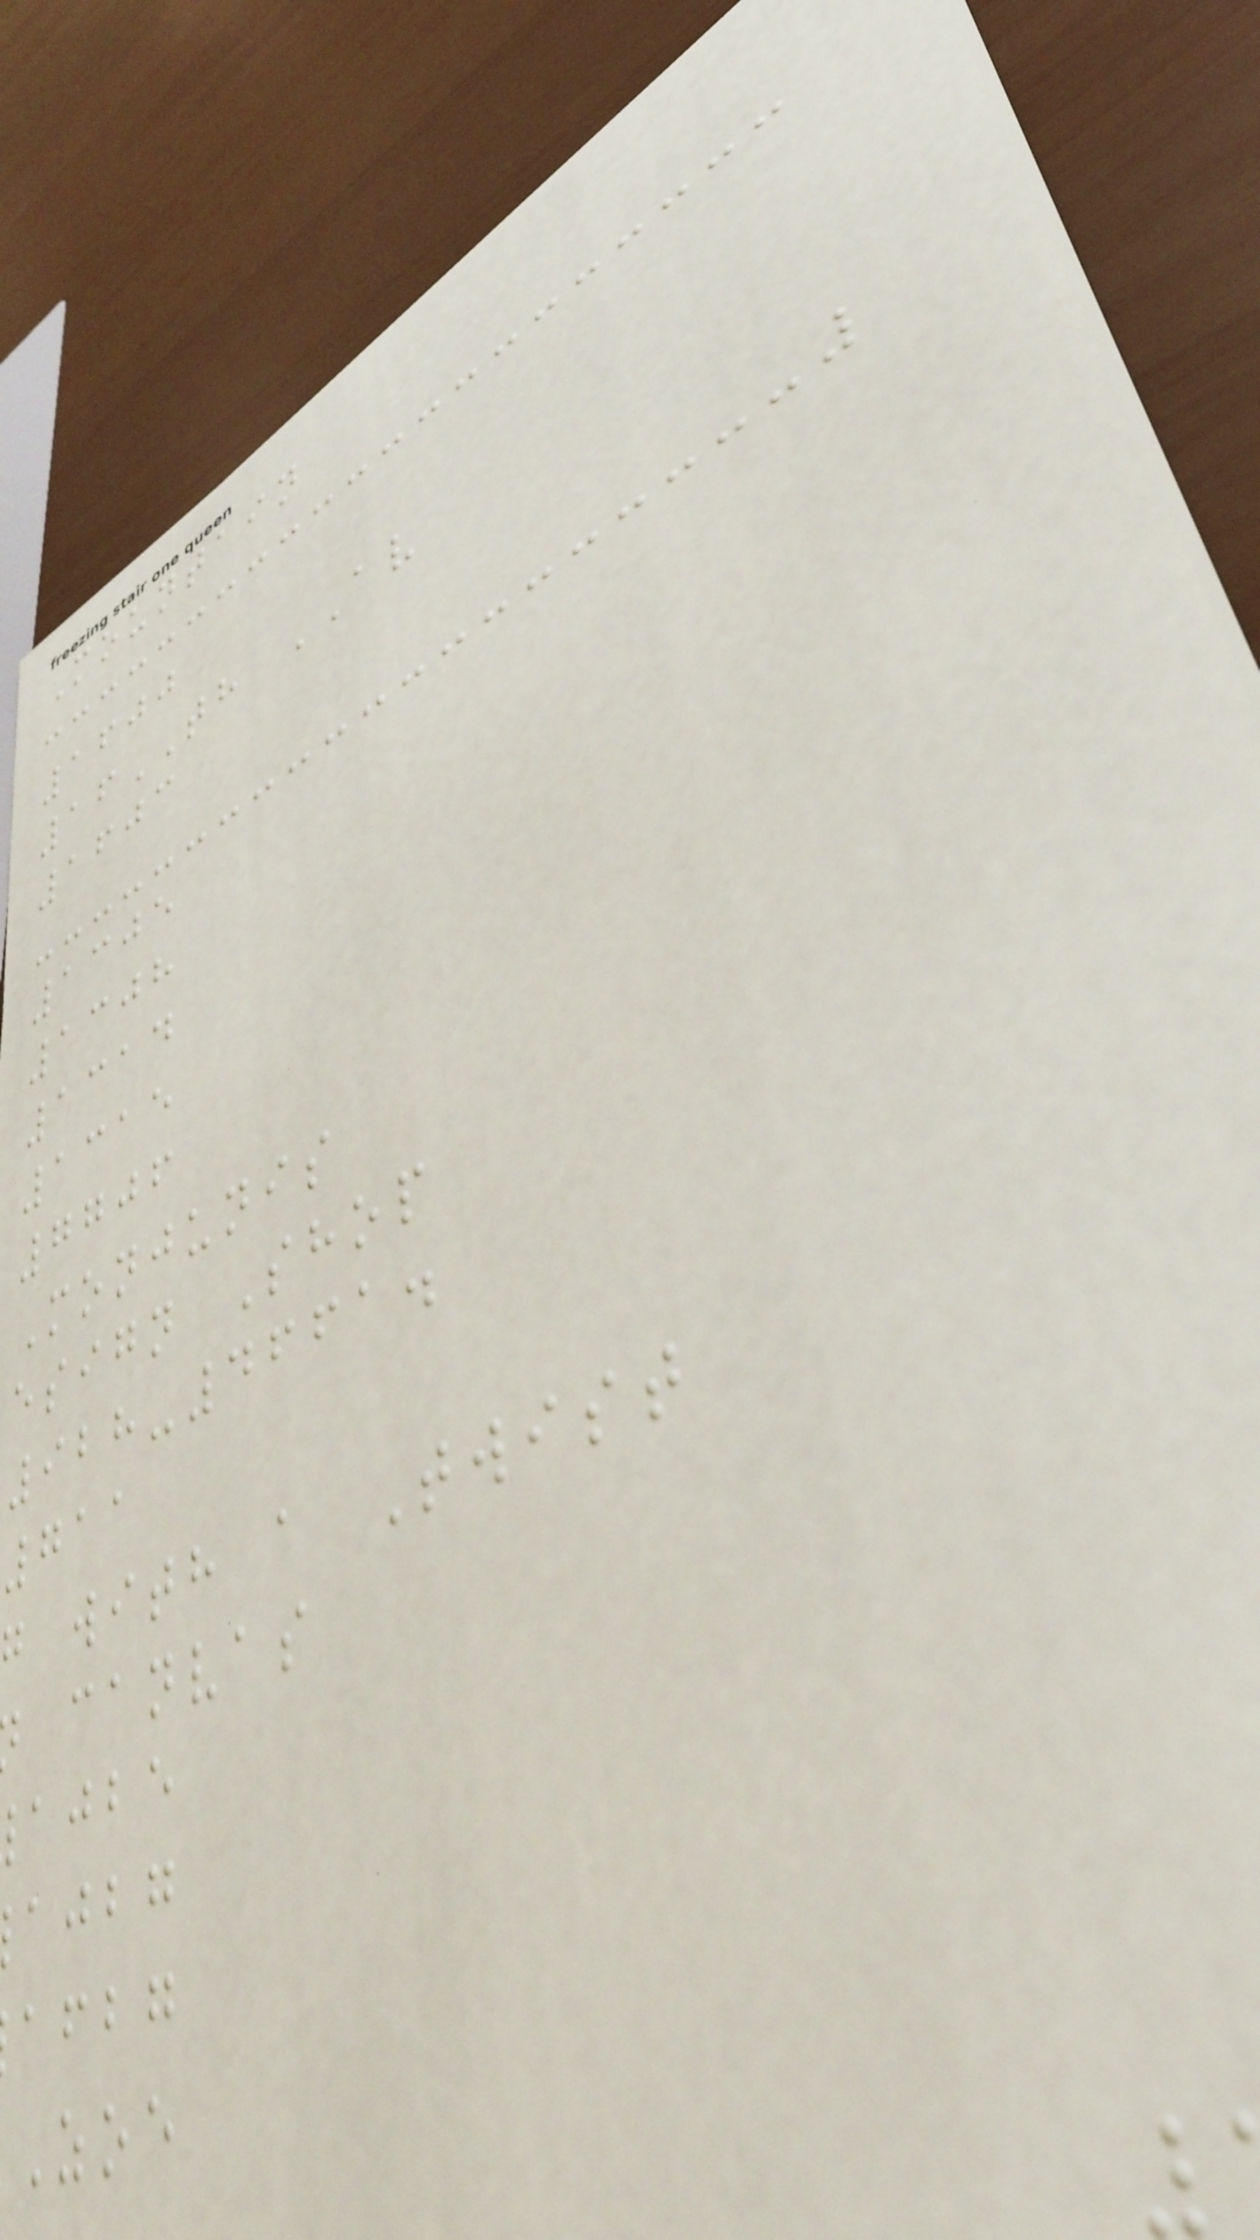Mountain
1600
16TH AV
1603
1305
1308
1314
1315
7706
Monjunis
esign Shop
928-4661.
711
g with a Twist
canvas
ajbe
ajbg
afbg
